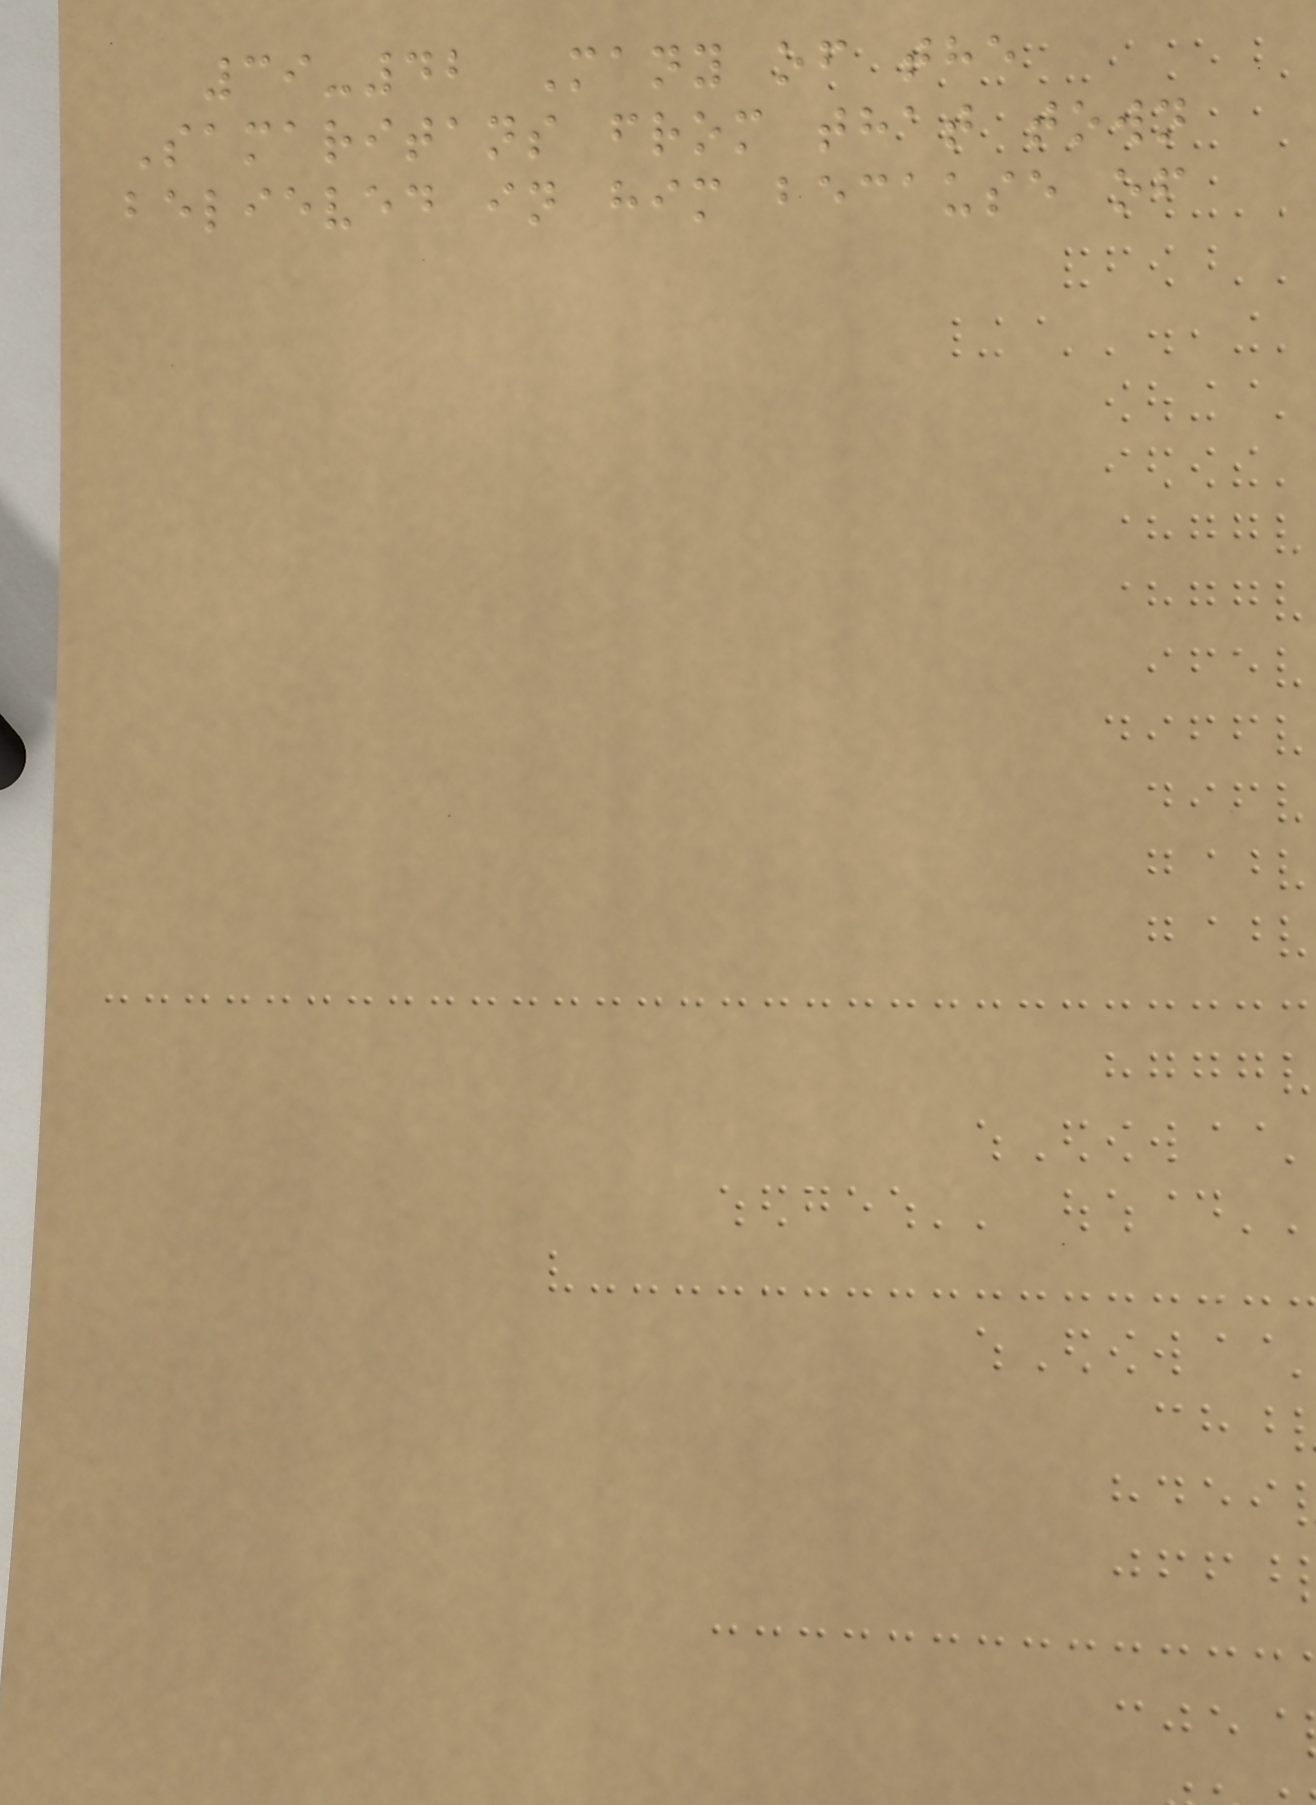39-42 Many of the
Samaritans from that town
believed in him because of
